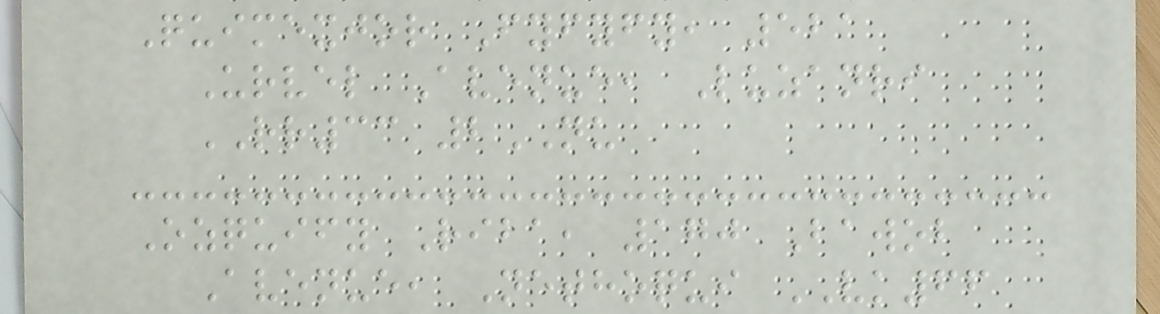Quimexjor Fyfyfy, 521
Urvel Avenue, Luzanri
RR33 2NU
Ozquify Riba, 170 Bawob
Avenue, Nethoqui VK66
